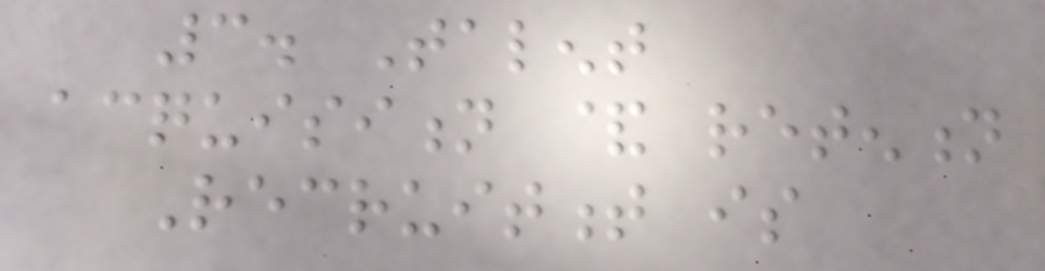3. Talent
acquisition & retention
Recruitment is
